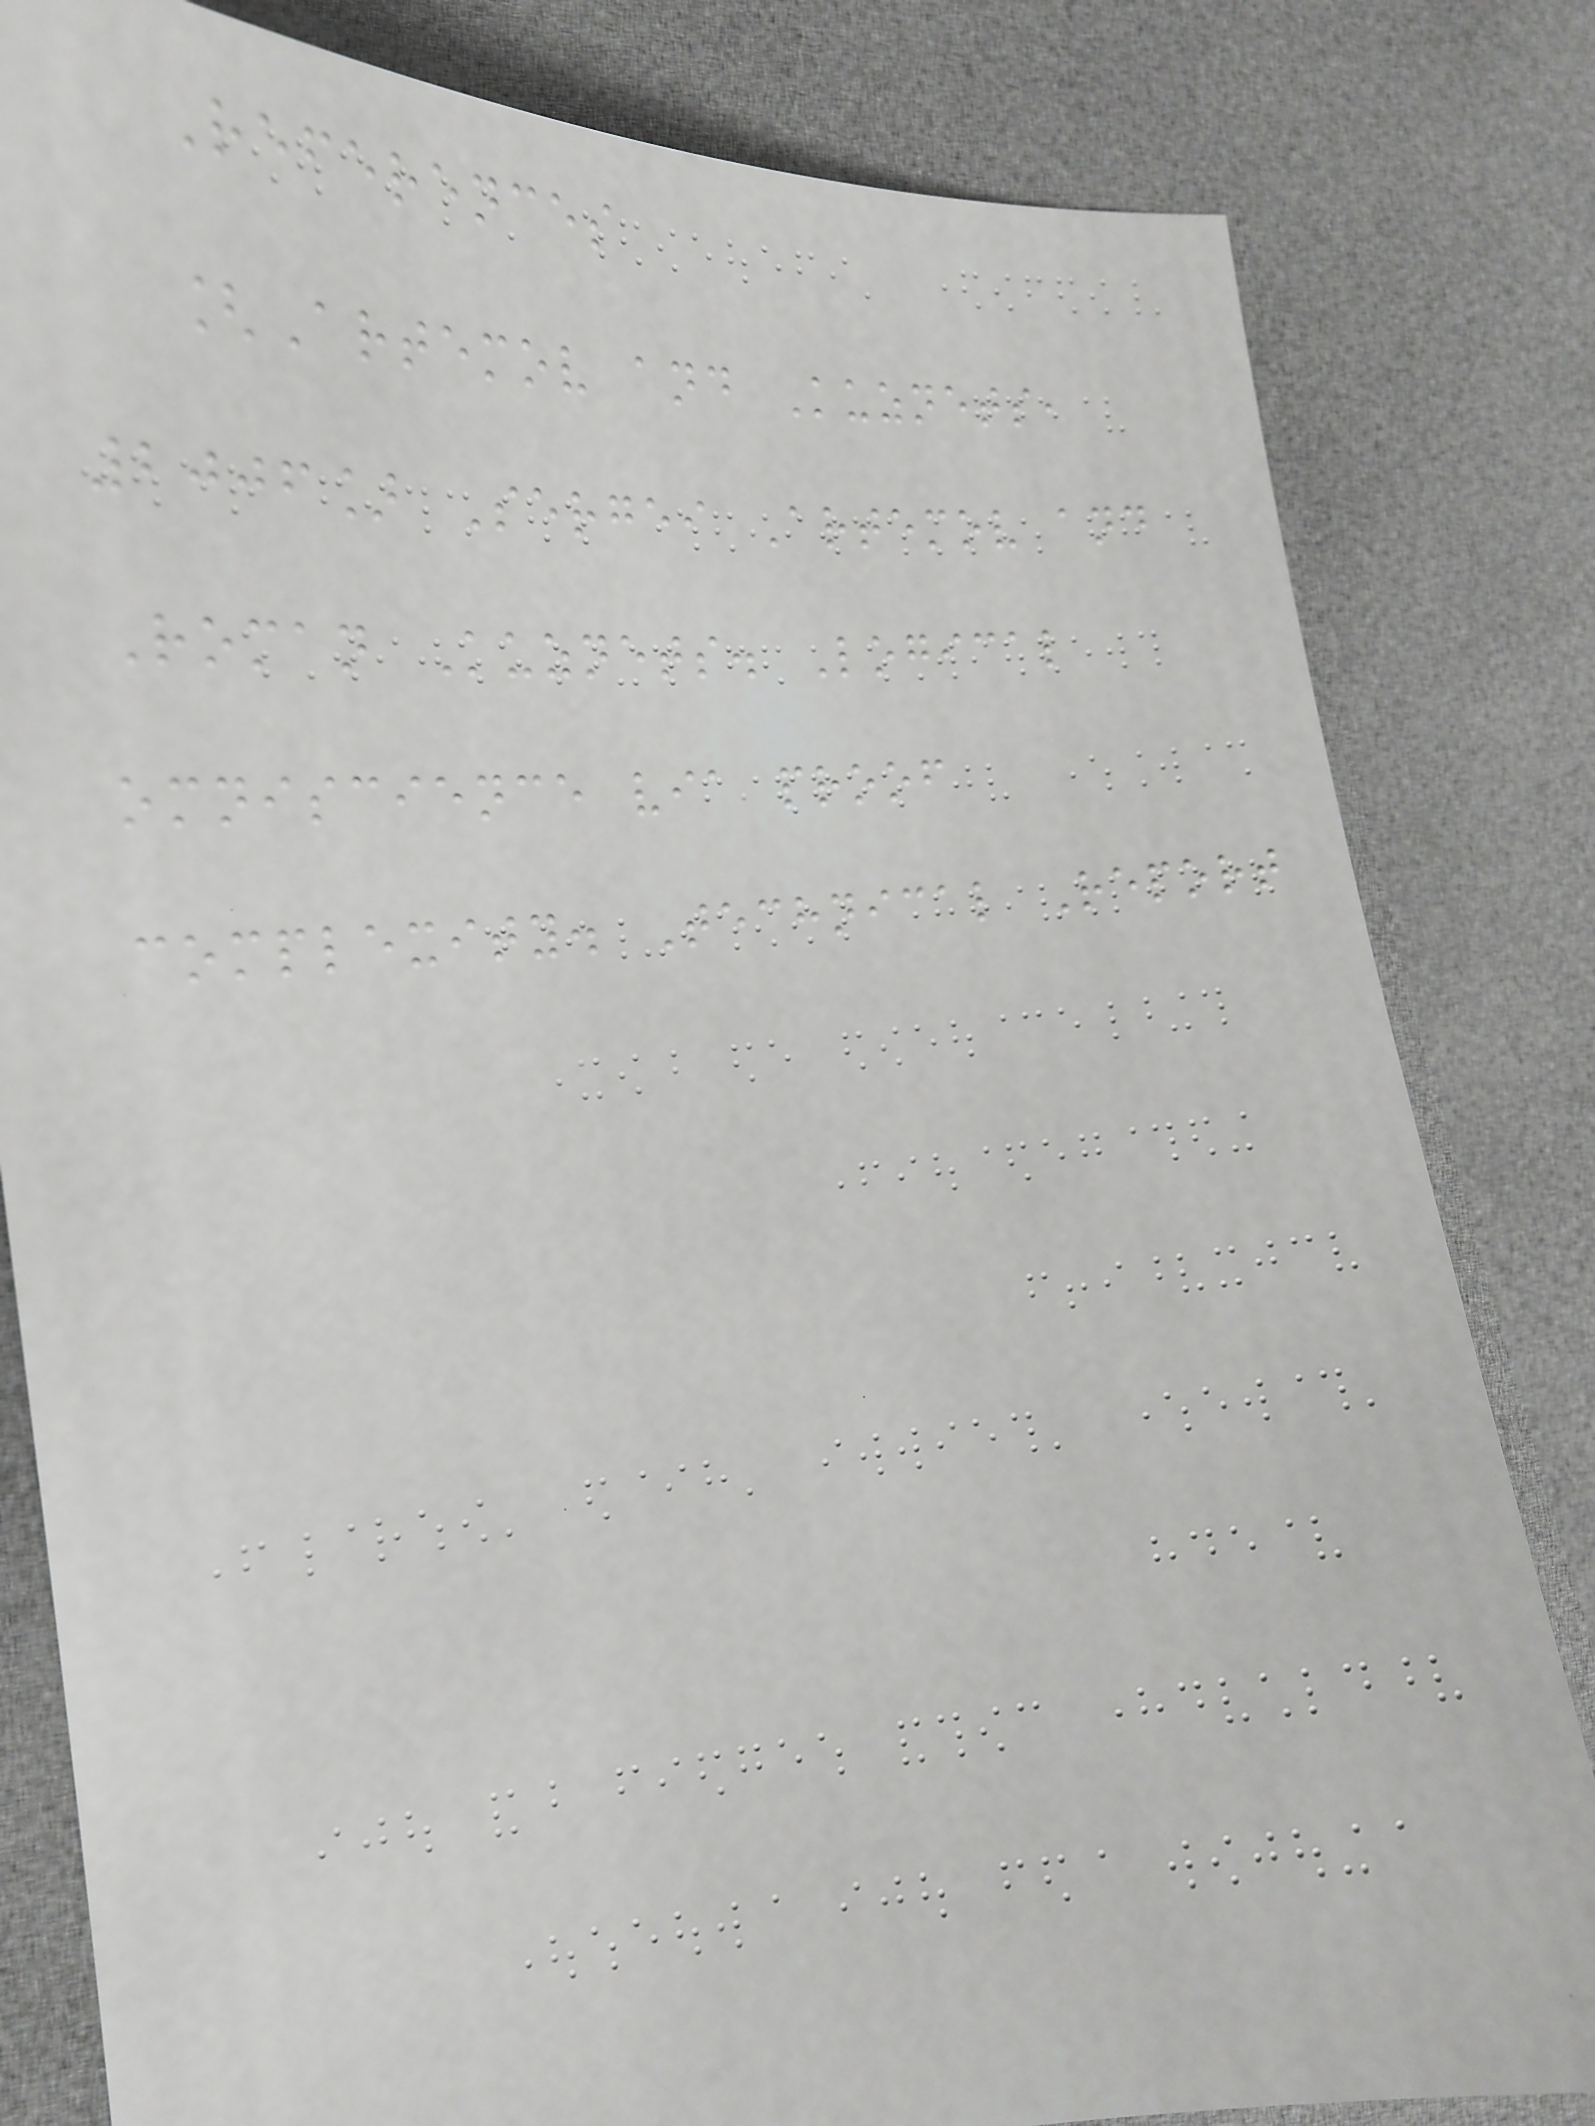References
[Artemov and Kuznets,
2006] Sergei Artemov and
Roman Kuznets. Logical
omniscience via proof
complexity. Technical Report
